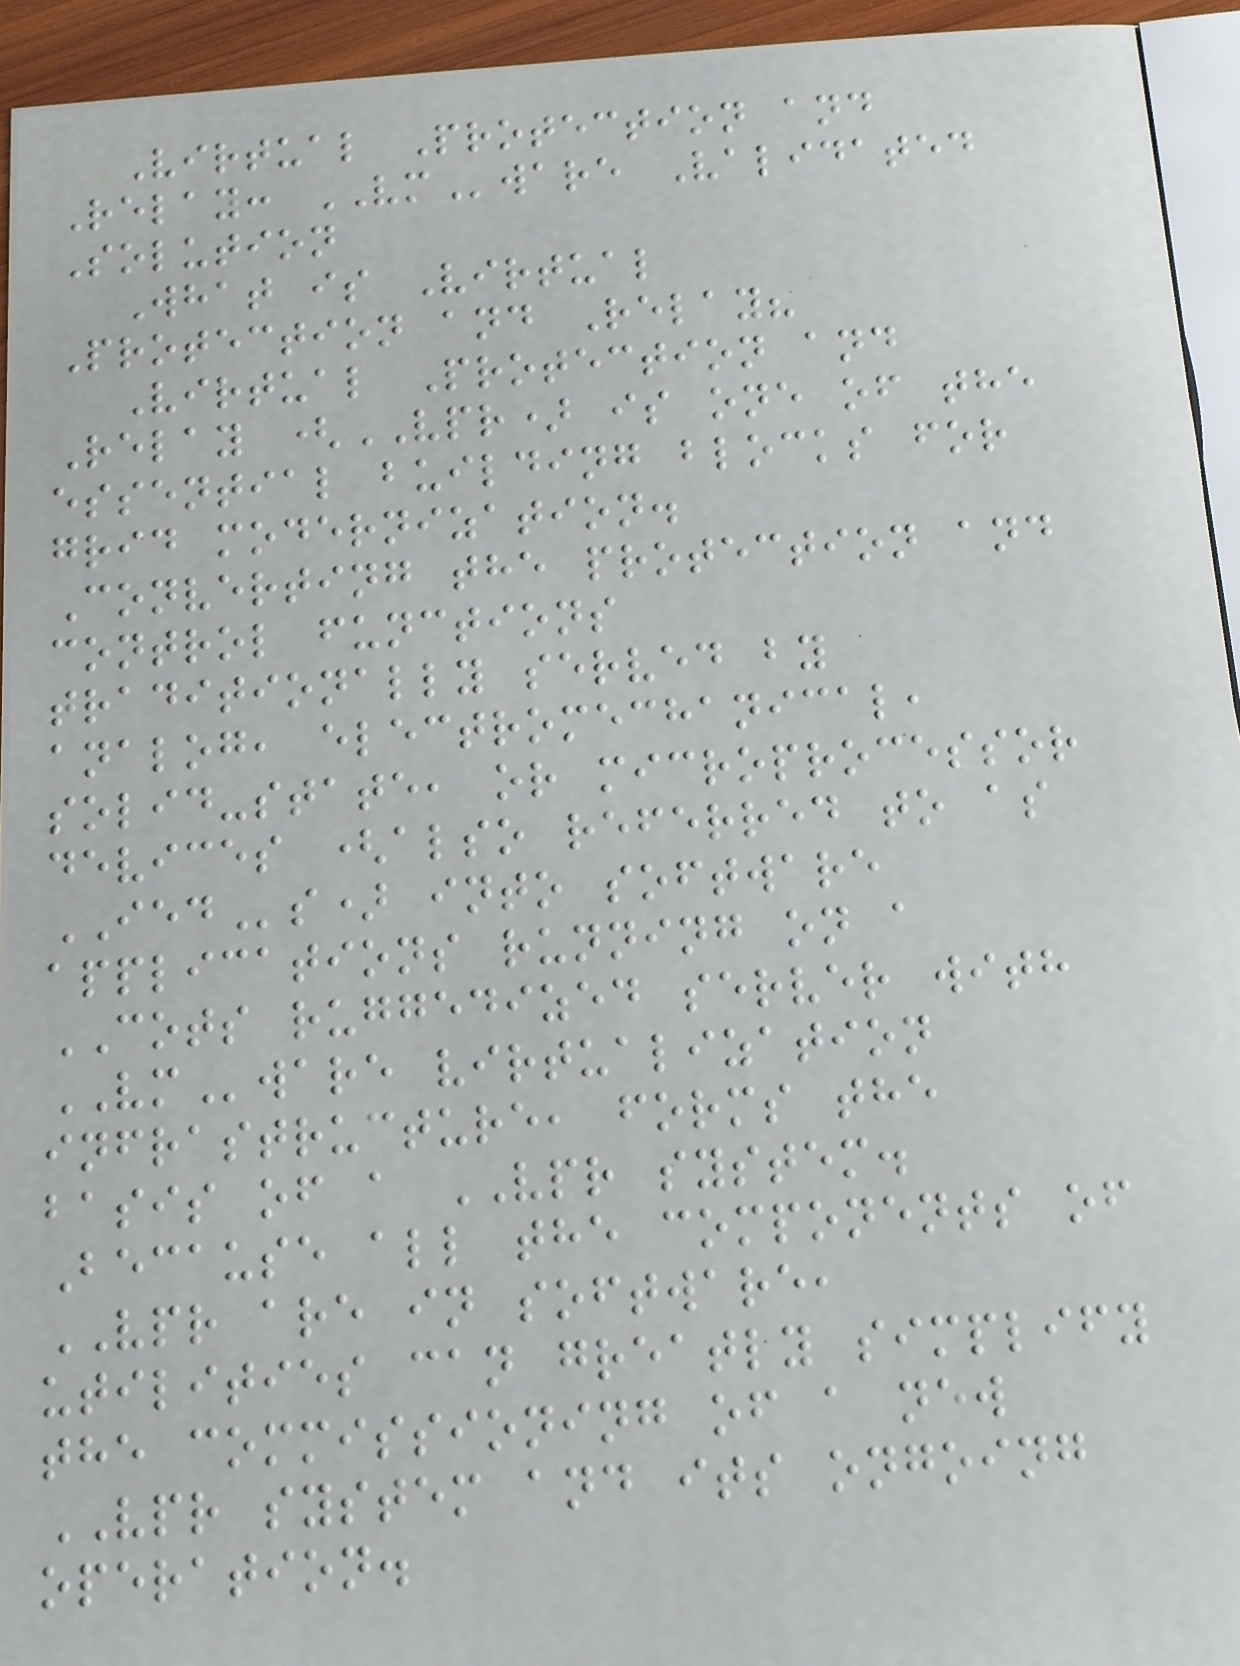Virtual Protection and
Relay: VMware Validated
Solution
What is Virtual
Protection and Relay?
Virtual Protection and
Relay (VPR) is one of the
essential building blocks for
grid modernization.
Converting the protection and
control functions
traditionally served by
analog, electromechanical,
solid-state, or microprocessor
devices (also referred to as
IEDs) into software
applications running on a
COTS ruggedized server with
VMware virtualization
infrastructure, forms the
basis of a VPR system.
Because all the components of
VPR are in software,
utilities can greatly simplify
the commissioning of a new
VPR system and its ongoing
operation.
